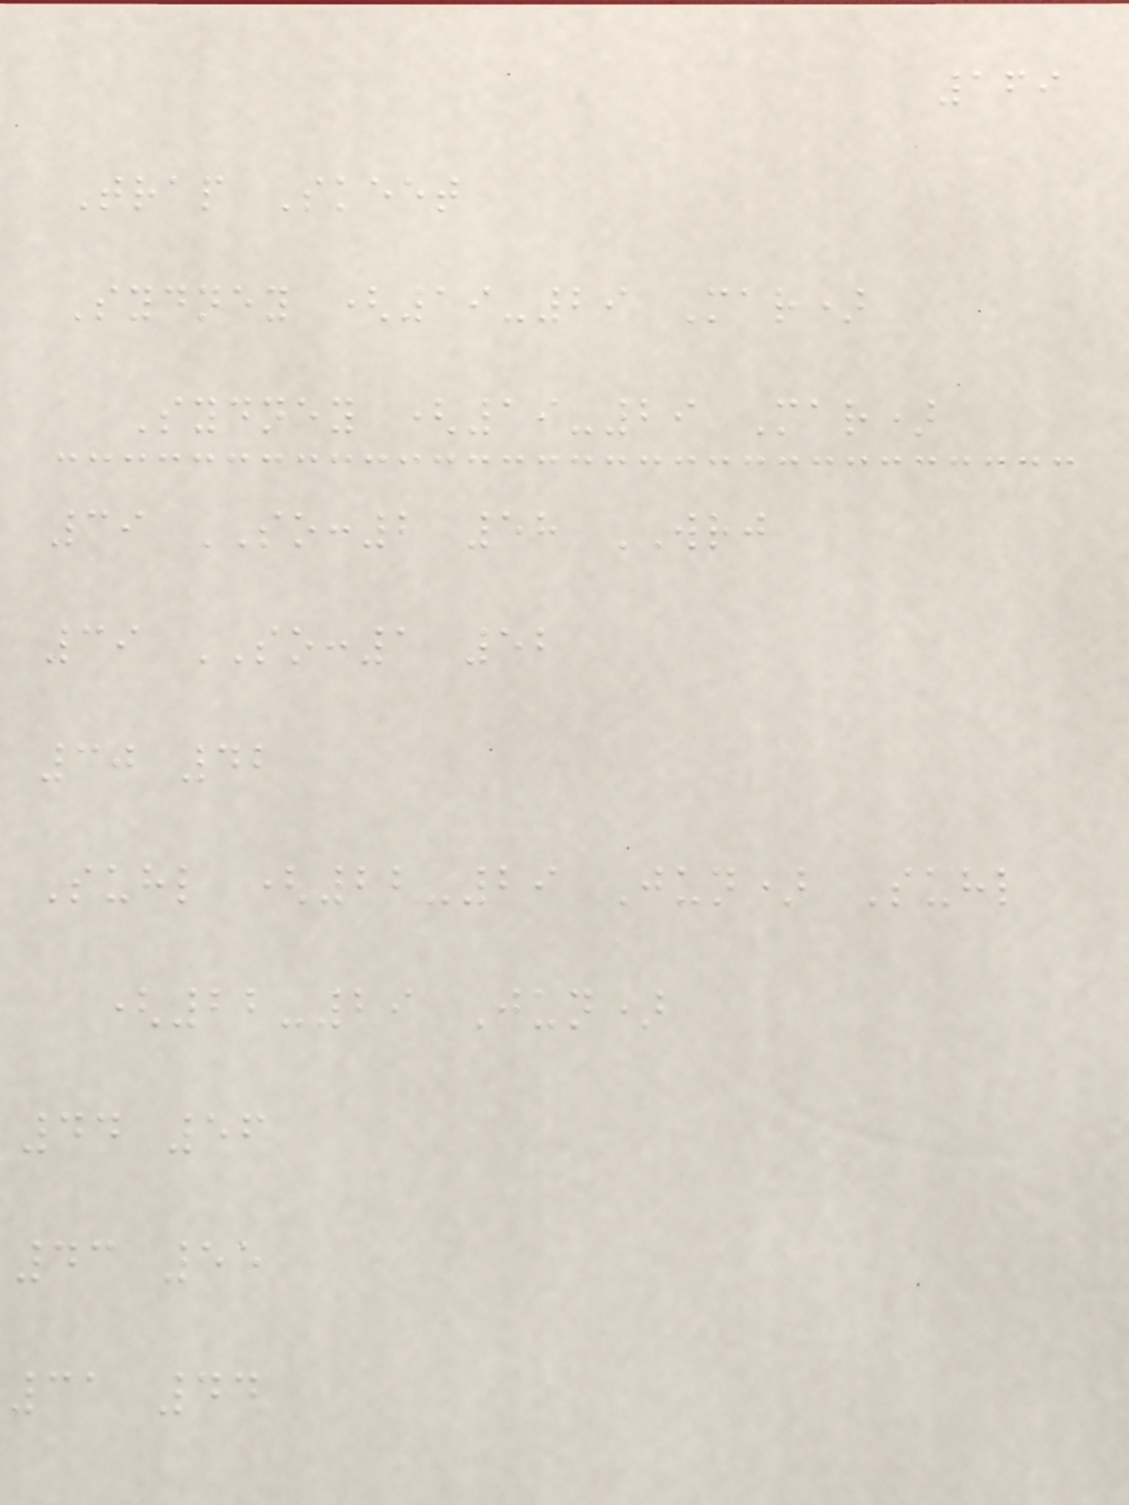169
Trap Skeet
Sydney (19-29 Mar)
Sydney (19-29 Mar)
39 SO:2 58 WRJ
39 SO:1 52
30 42
Suhl (22-29 Jun) Suhl
(22-29 Jun)
44 56
43 55
31 44
